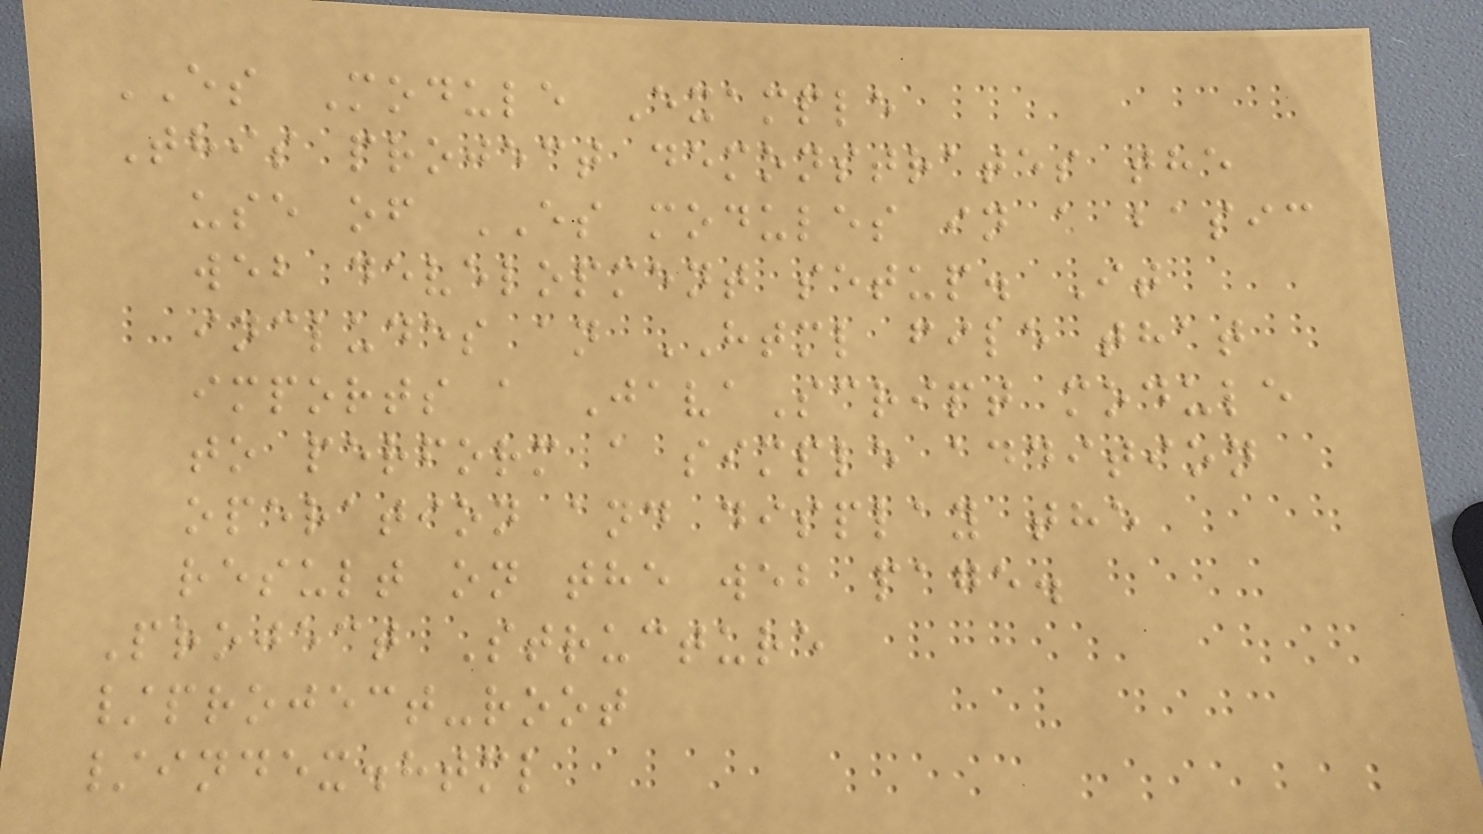ES Module Example
This project demonstrates the
use of ES modules in a basic
web development setup. It
includes an HTML file that
imports a JavaScript module
to perform a simple addition
operation and display the
result on the web page.
Project Structure
/project-root
/index.html
